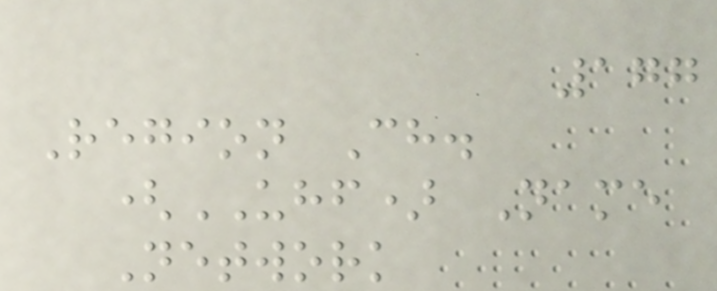177
Region Ch.
(UHF) Name
Network
